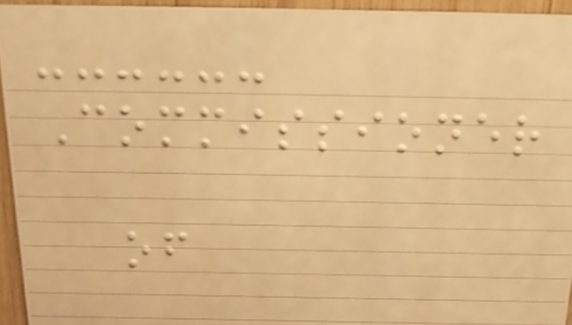Commissioner
of
